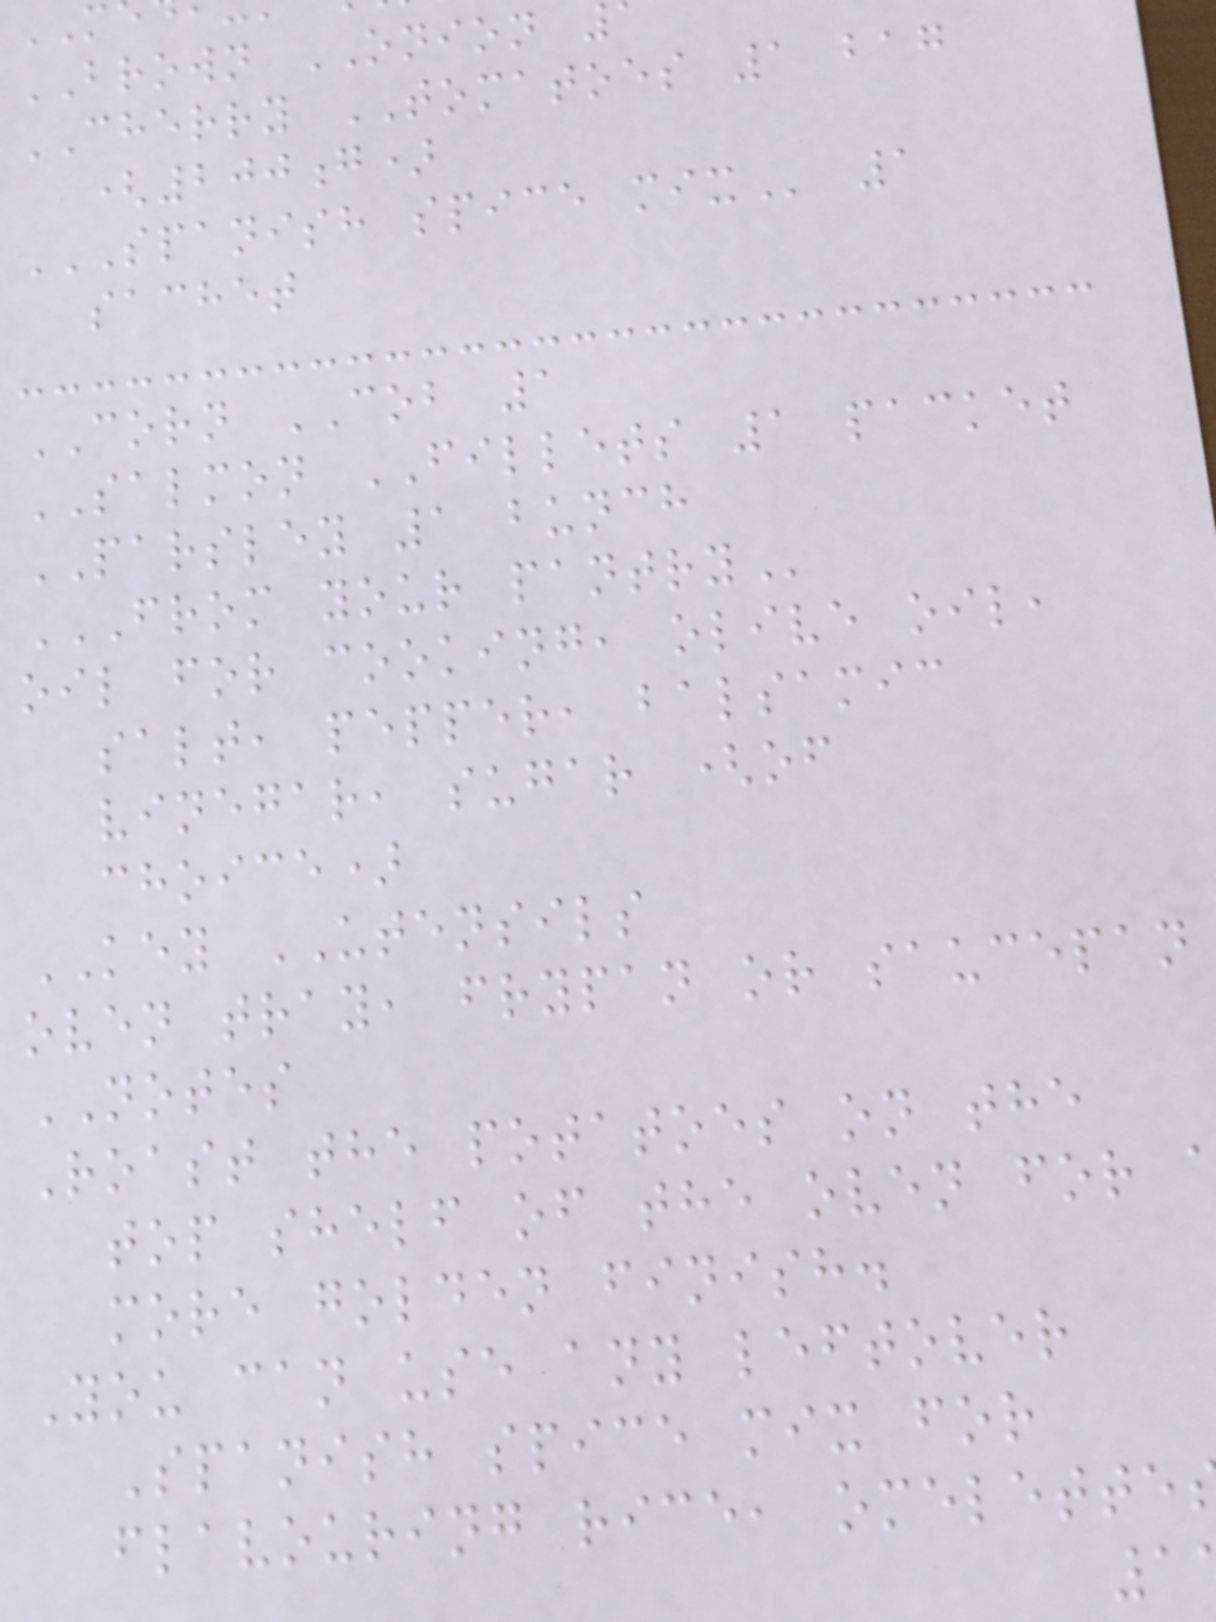BROWN ONION
CHERRY TOMATOES 1 bag
(200g)
SPANISH SPICE MIX 1
sachet
CORN COB 1
SALMON FILLETS 1 packet
PARSLEY 1 bunch
FROM YOUR PANTRY
oil for cooking, olive oil,
salt, pepper, balsamic
vinegar, sugar (of
choice)
KEY UTENSILS
oven tray, frypan or saucepan
NOTES
Roast the potatoes on the
top shelf of the oven for
more golden finish.
You can use any leftover
Spanish spice mix for
flavouring rice, omelette
